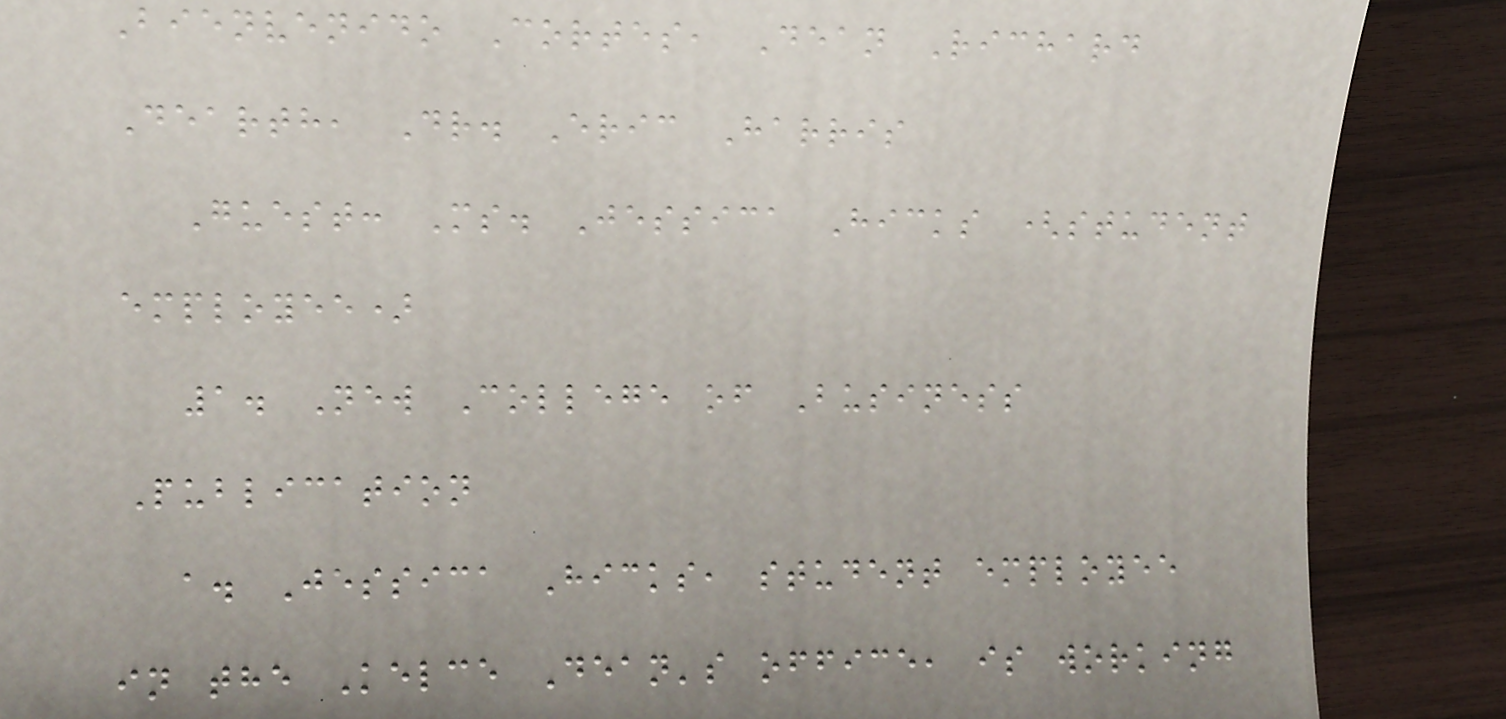Bienvenido Cortes, Dean Richard
Dearth, Dr. Eric Harris
Guest: Ms. Jessica Hicks (student
employee)
1. New College of Business
Publication
a. Jessica Hicks, student employee
in the Kelce Dean's office, is working
